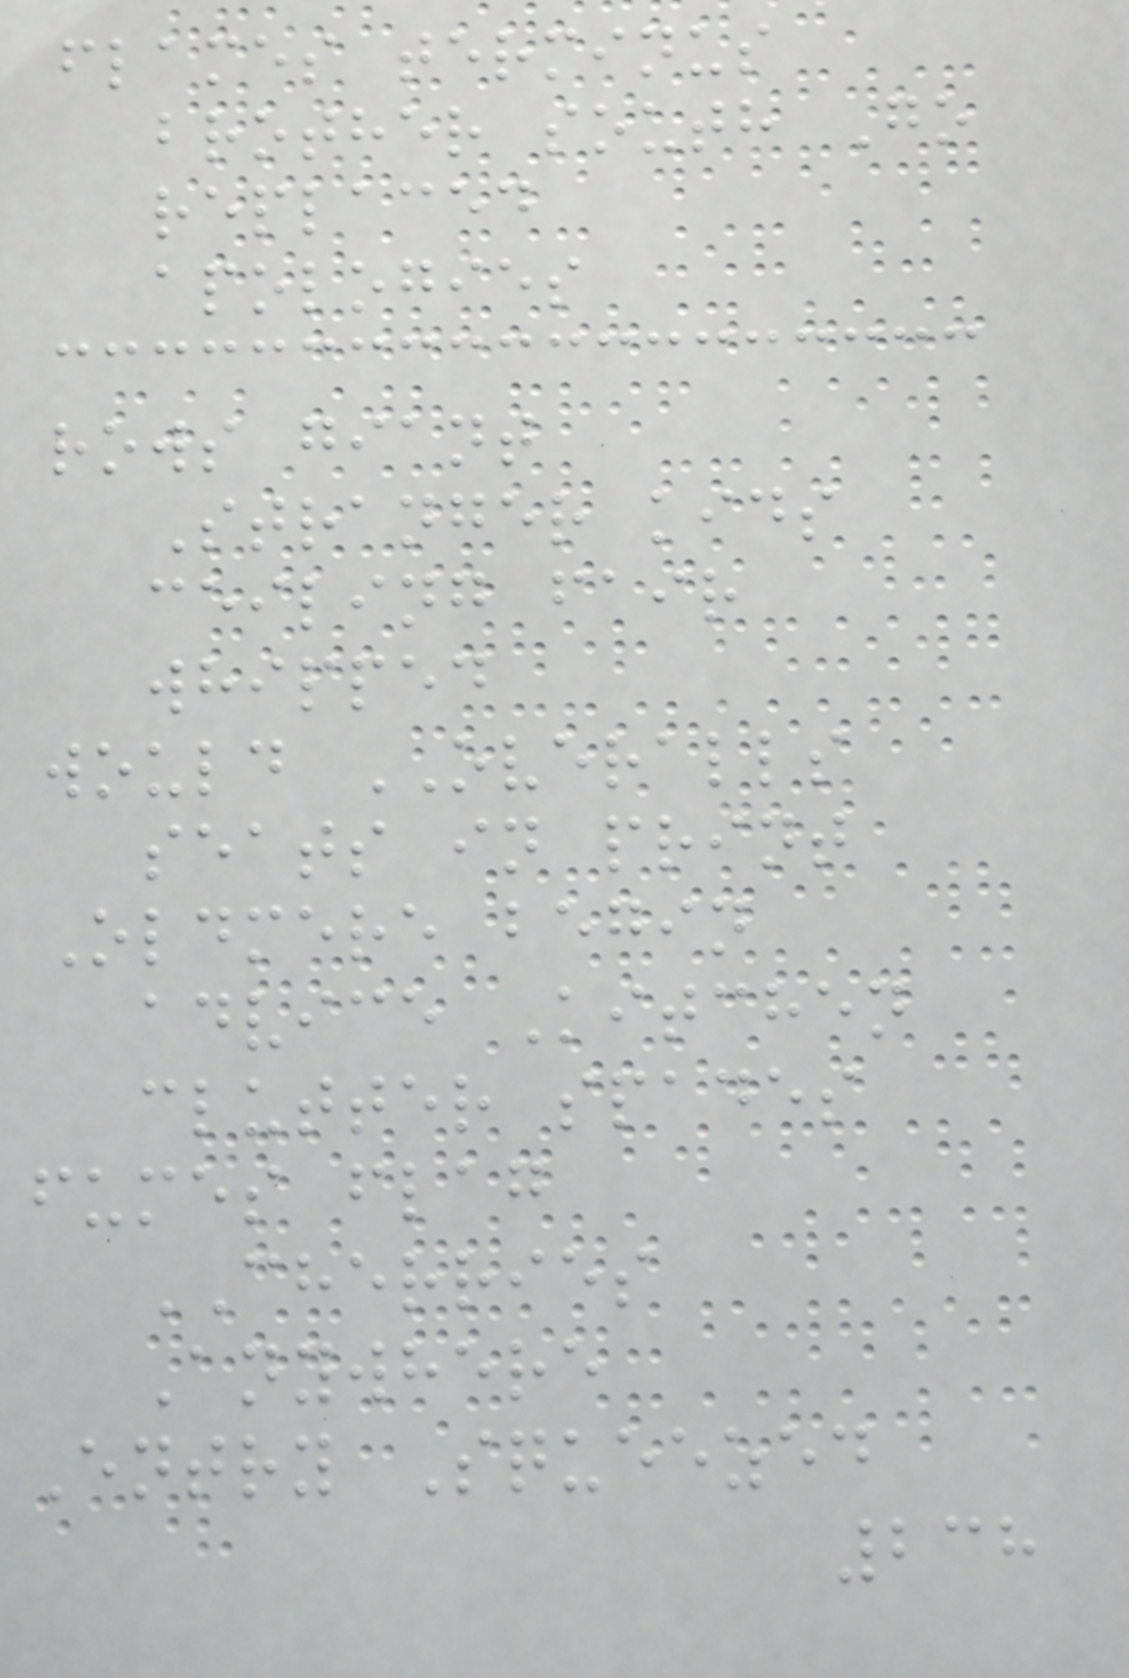flames terminus
brother south Go
replaced
apologies
rows giant
Stranger kids
ceiling fair
whipped
would OVERALLS
seats in print
Oldmere begin
advice Kitchen
clutter spades
fumes flag
CHERRIES
Anywhere
Entry Squeezed
238
